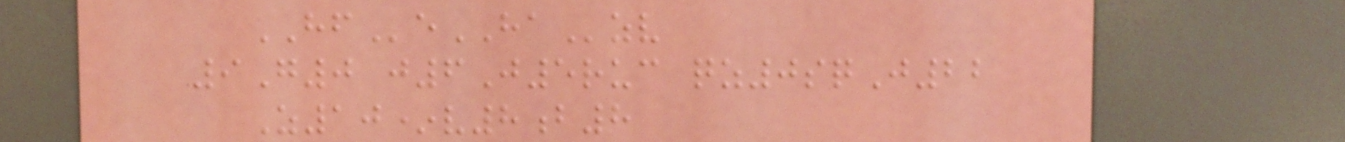HFeHAzv
9G0 j6J5ruc qz0sqJ22
Z10*v8b8
